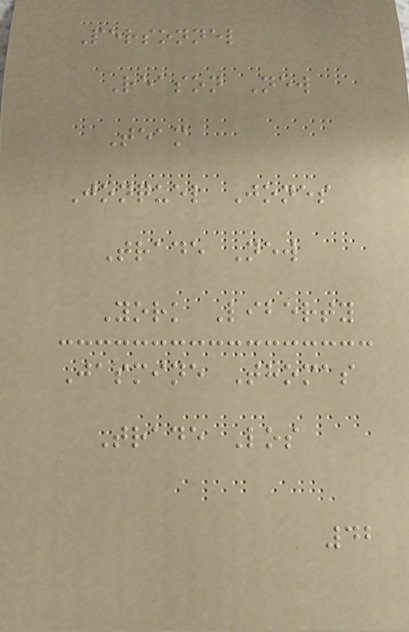Personnel
Reason New
Team
Jonquel Jones
Trade New
York Liberty
Jasmine Thomas
Trade Los
42
